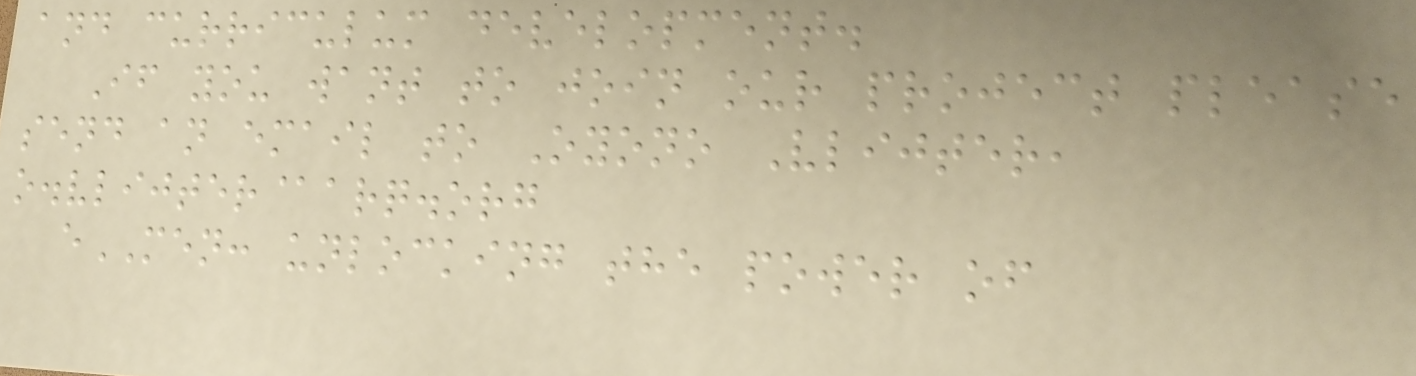and curriculum development.
If you want to join our project please
send an email to Oyono Vlijter,
o.vlijter@arq.org
eMEN: unlocking the power of
